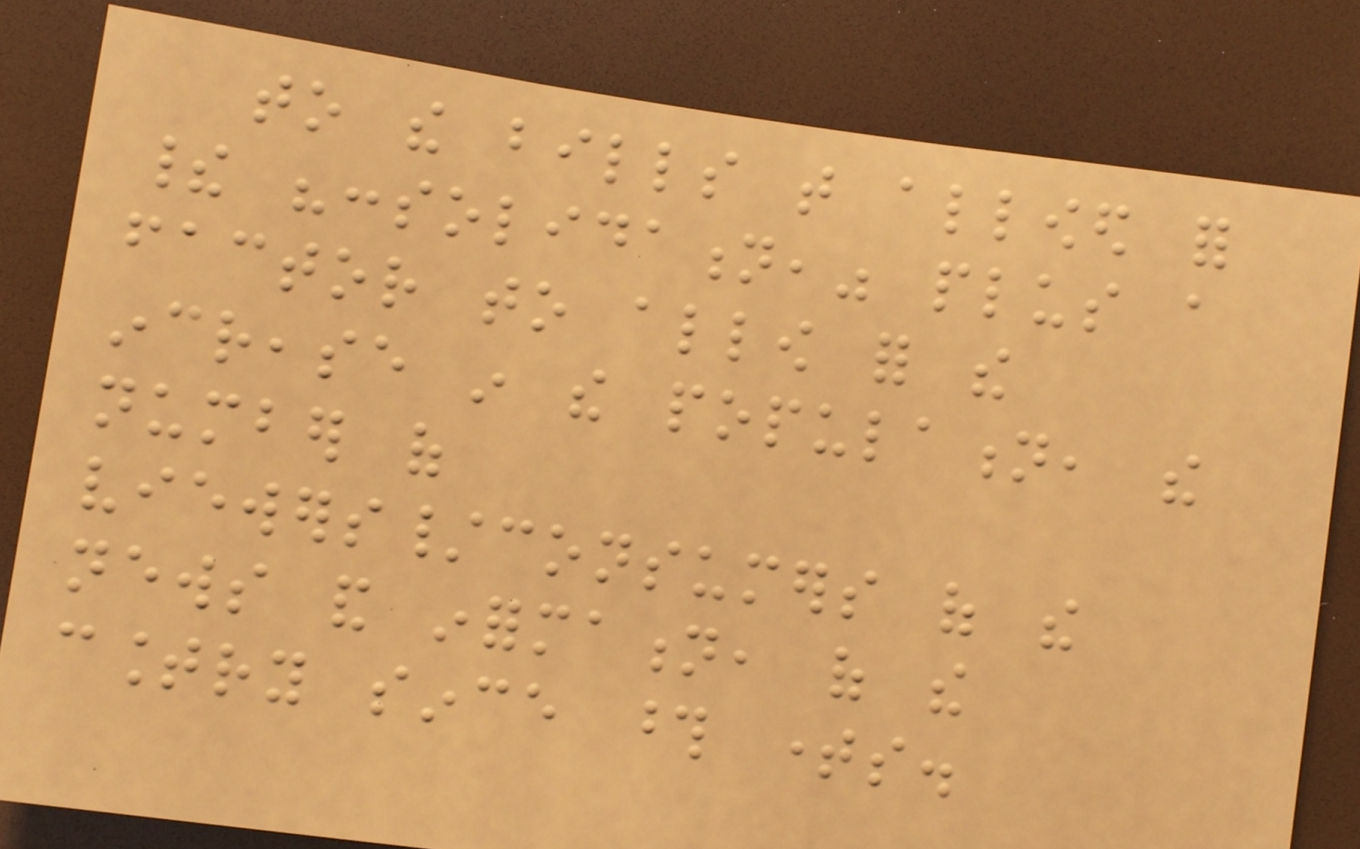to the bills that allowed for
their "consolidation," plus a
factor to allow for the
increase in the population, the
number of
viewers/consumers of the
news and information, of the
country since those times.
